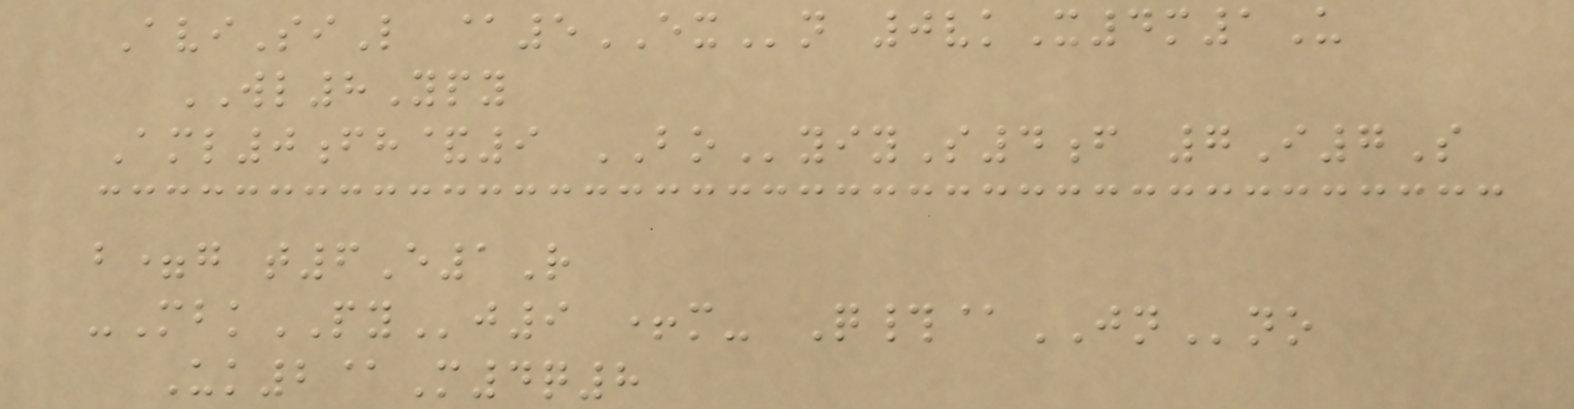AviSiL @5EXn 0vkX4m1U
WL8Ypy
Aml0fh&9 BOyiyS4f 7I7S
b=g t6E1R
-MbkPYj9 +m- Q#@JNno
Uk2@M4q8
